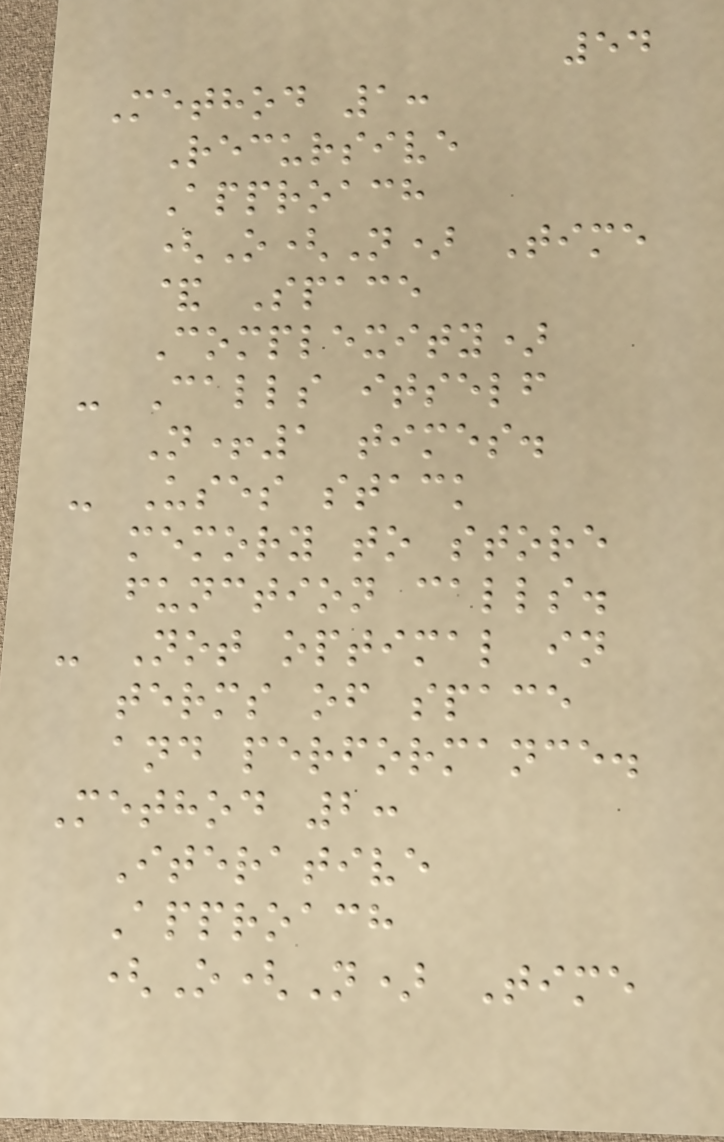54
Method 1:
Recursive
Approach
(O(N) Time
& Space
Complexity)
- Calls itself
N+1 times.
- Uses stack
memory to store
function calls.
- Not optimal in
terms of space
and performance.
Method 2:
Iterative
Approach
(O(N) Time
